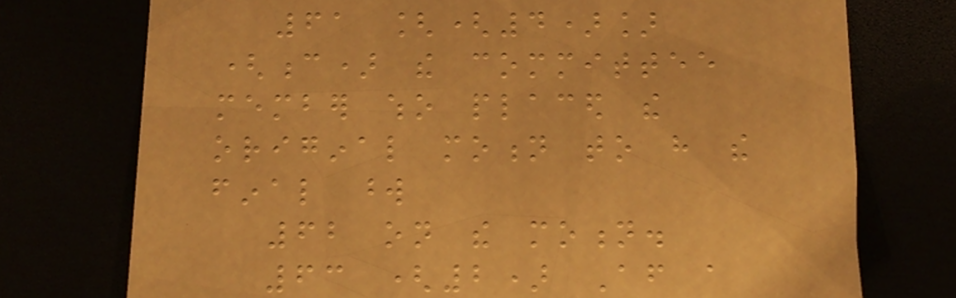61 [(4)]
(c) the committee
member who placed the
original motion to have the
final word
62 on the motion.
63 (2) After a
